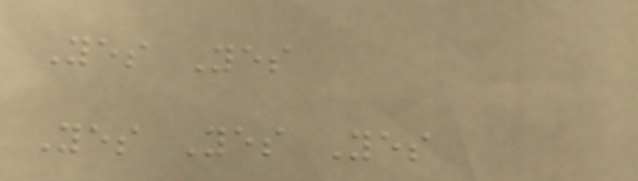Yes Yes
Yes Yes Yes
